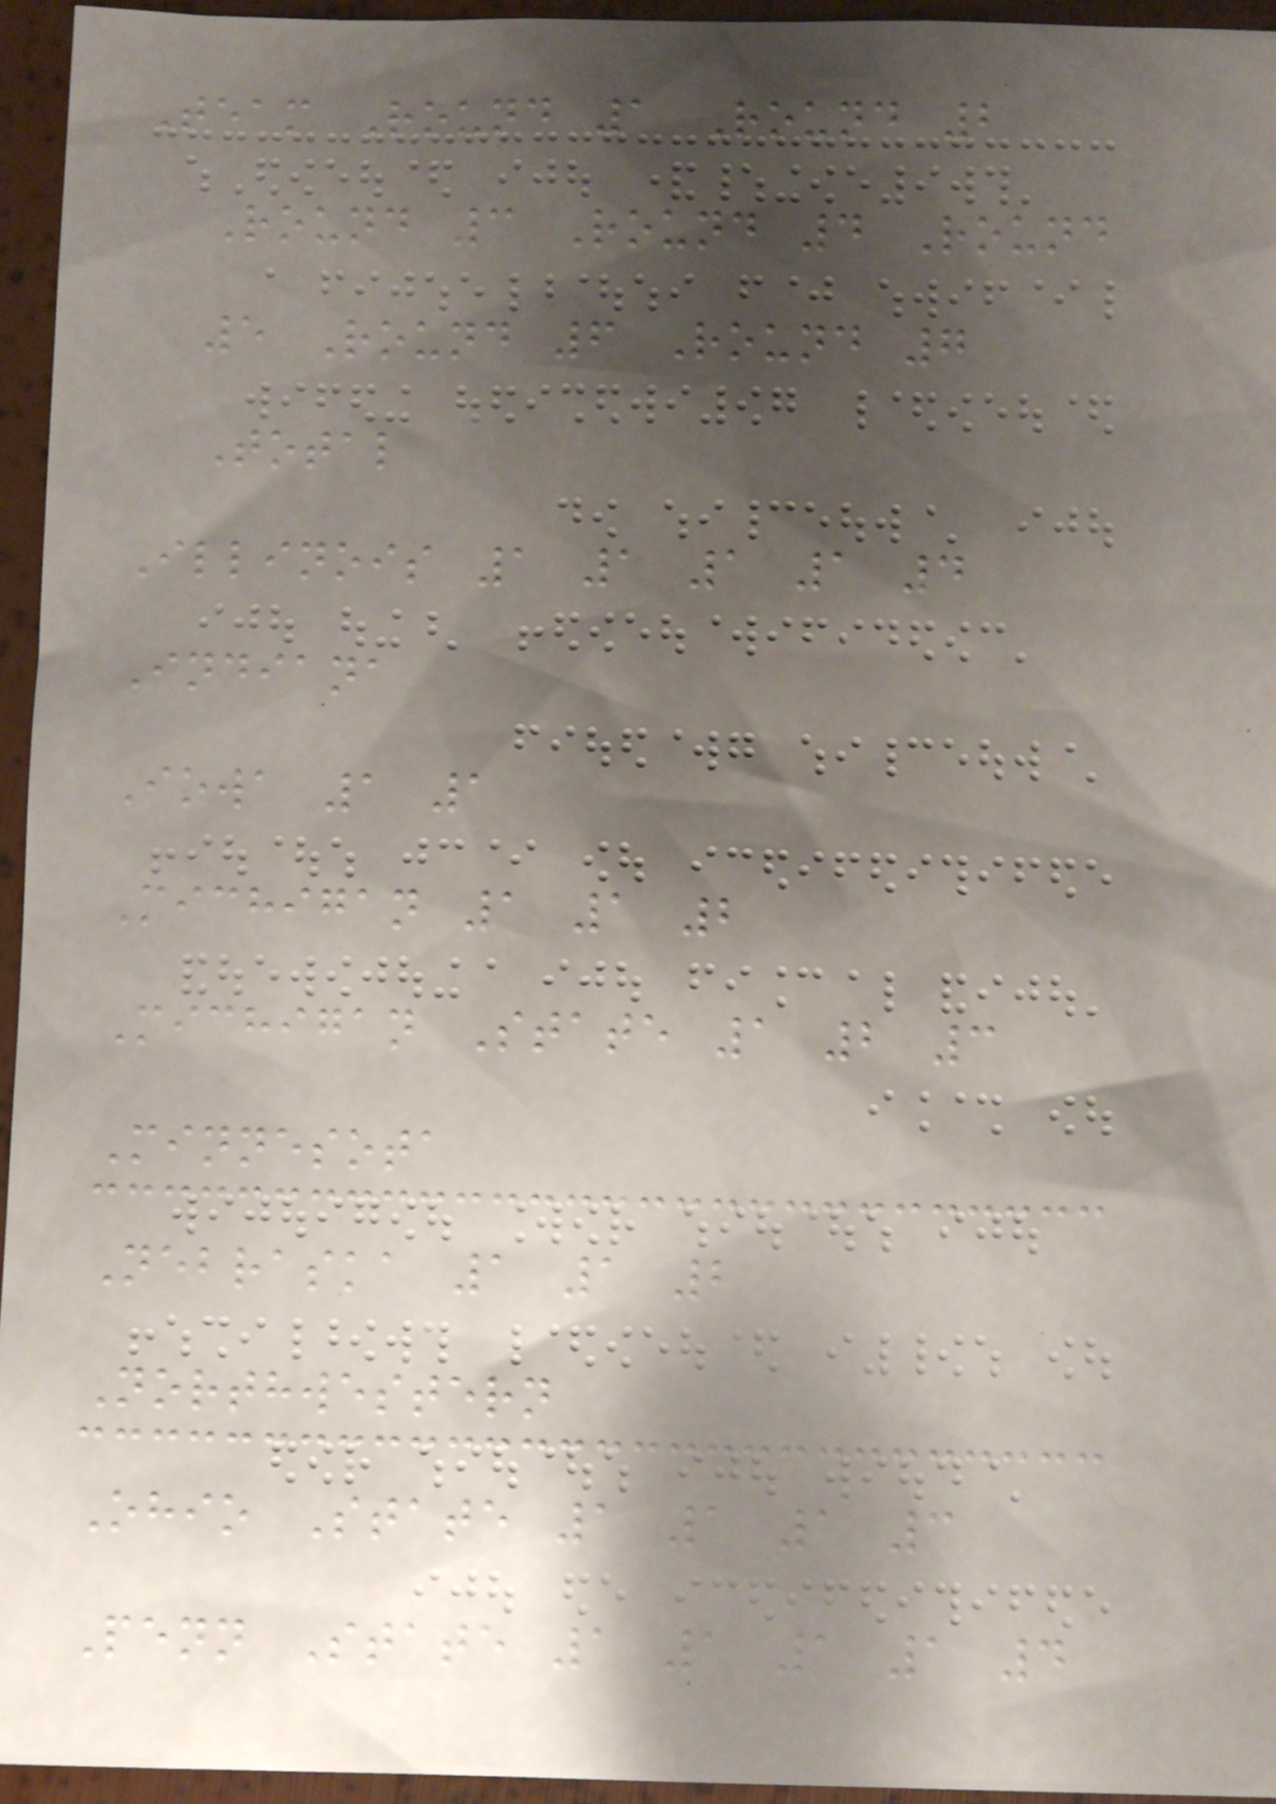Team Round 1 Round 2
Round 3 Round 4 Round
5 Round 6 Round 7
Total
Illinois 1 1 1 1 4
Indiana
Iowa 1 1
Michigan 1 1 2
Michigan State 1 2 3
Minnesota
Nebraska 1 1 2
Northwestern
Ohio State 1 1 1 3
Penn State 1 1 1 1 4
